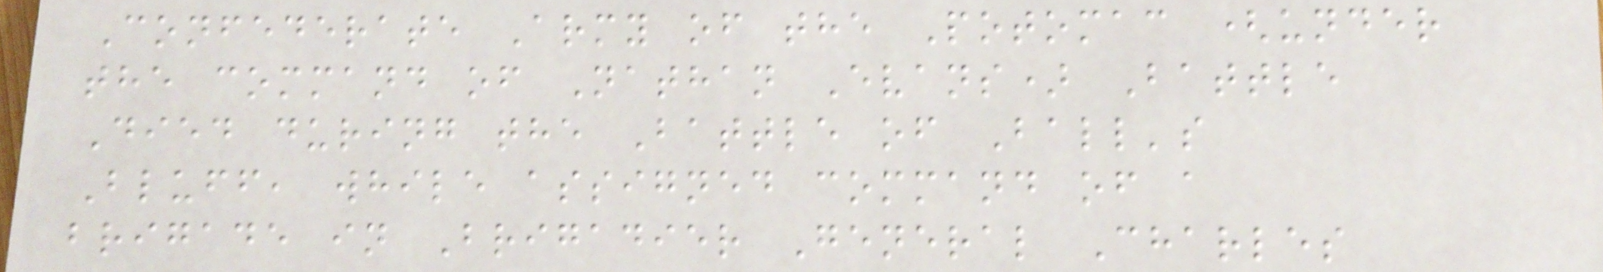Confederate Army of the Potomac (under
the command of Nathan Evans) Battle
Died during the Battle of Ball's
Bluff, while assigned command of a
brigade in Brigadier General Charles
